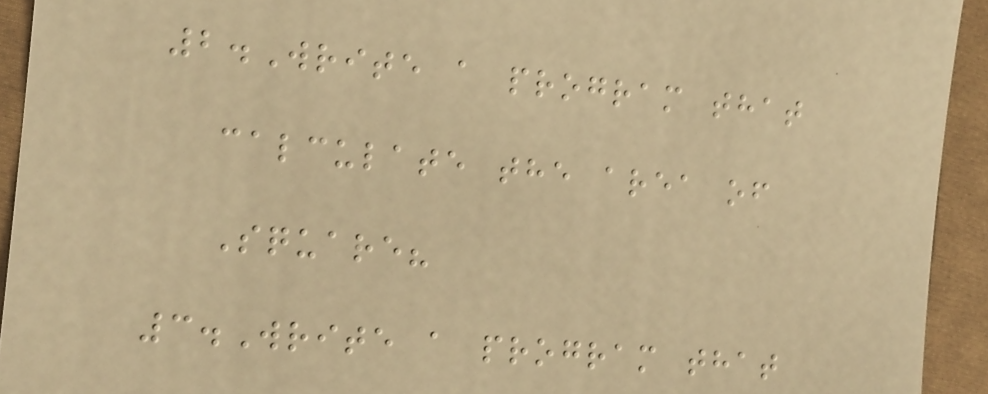2.Write a program that
calculate the area of
Square?
3.Write a program that
